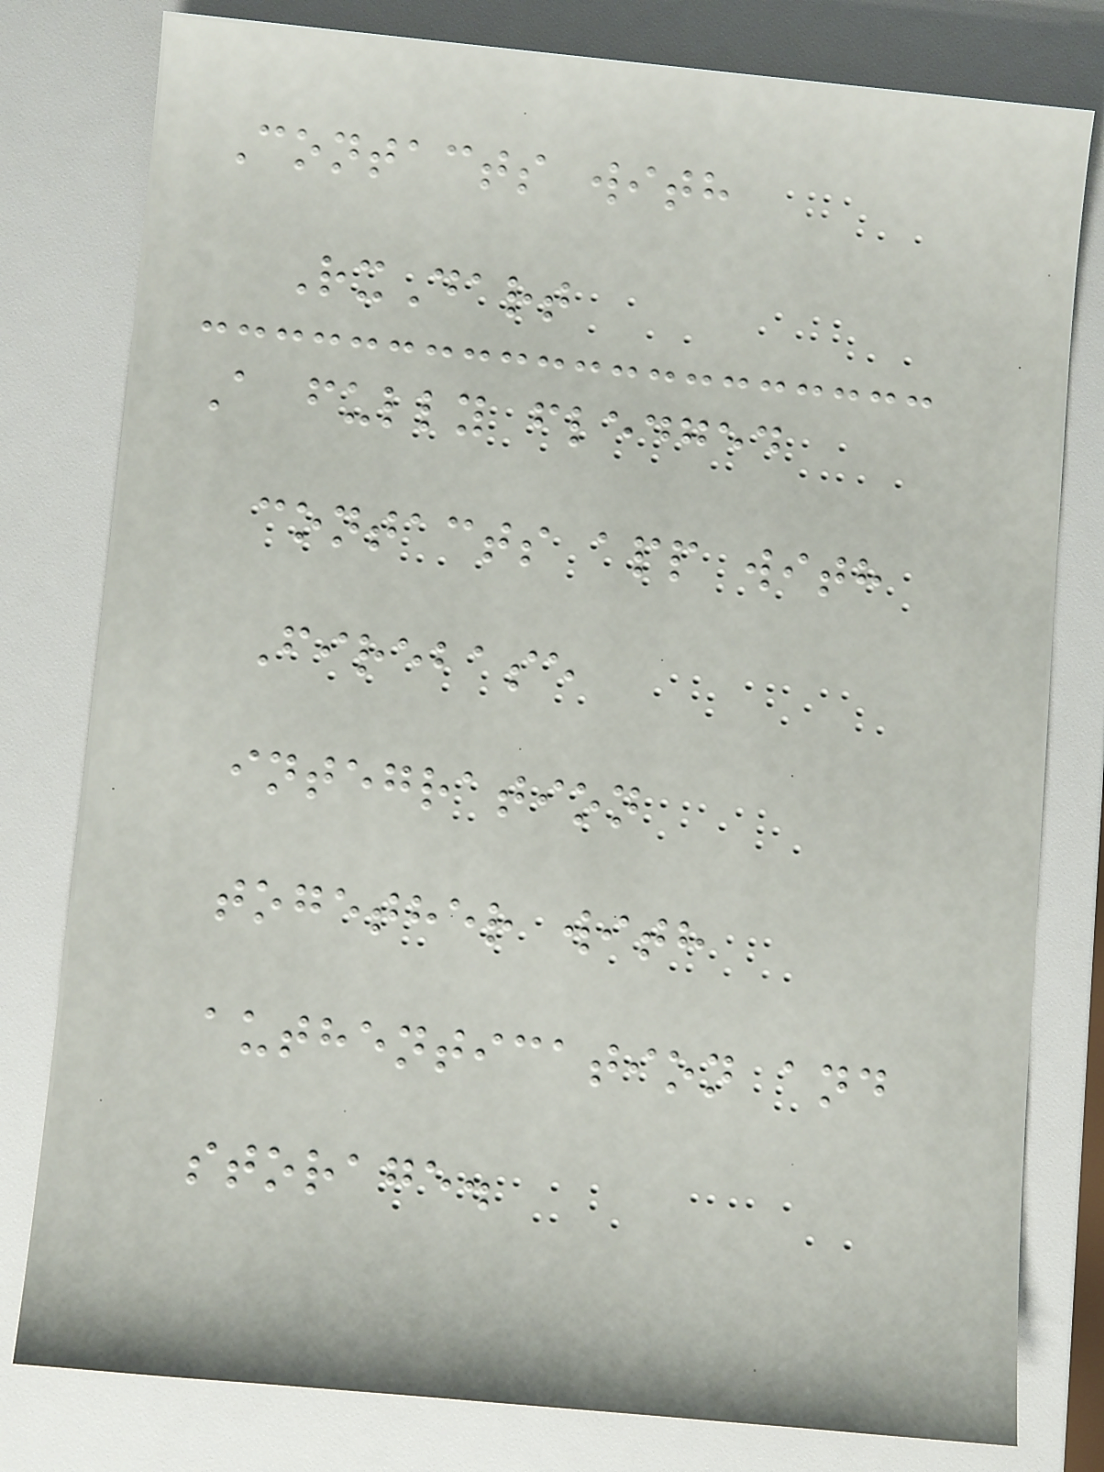Contacts with
RxDart
A fully fledged
contacts app with
Firebase
integration
together with
authentication and
storage.
